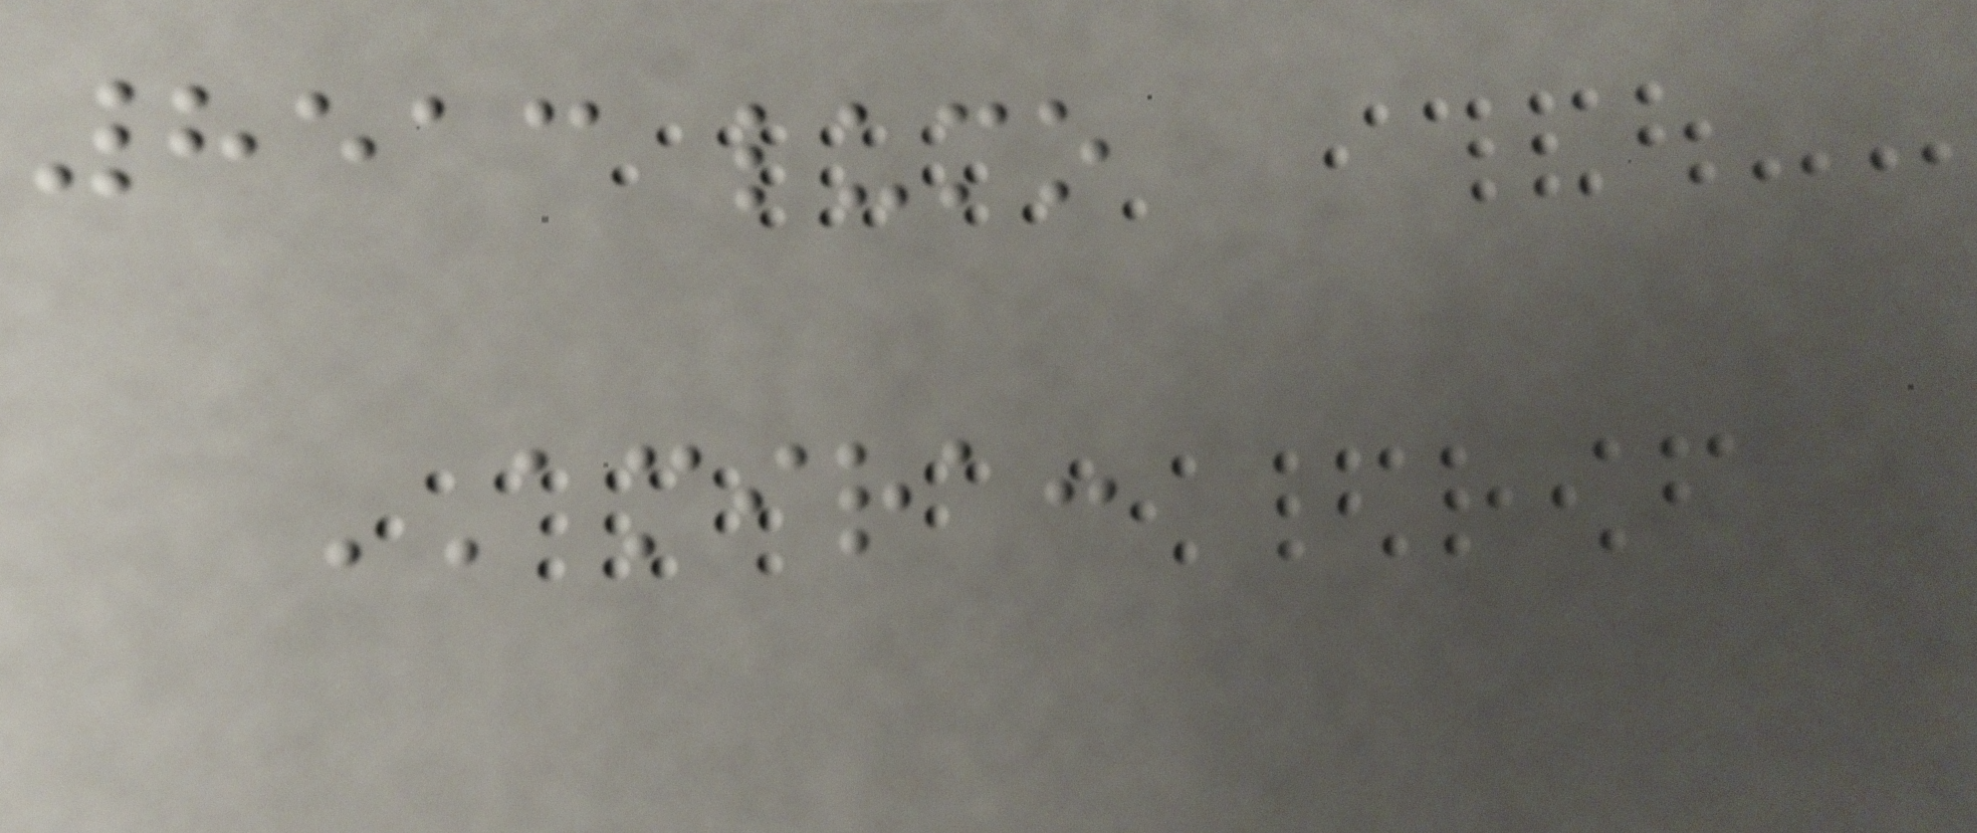8513 lumo
AMIRA:
